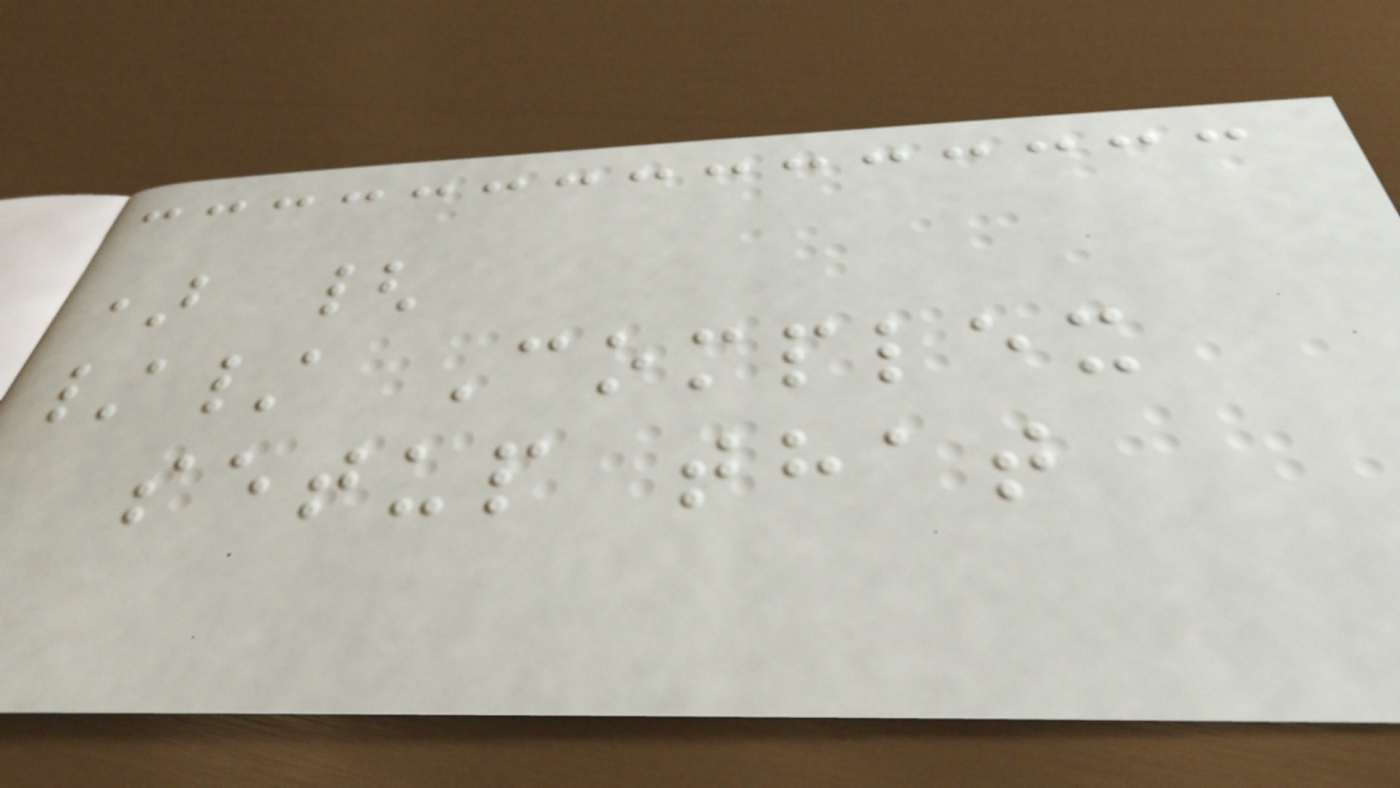) {
// Complex
setup that
